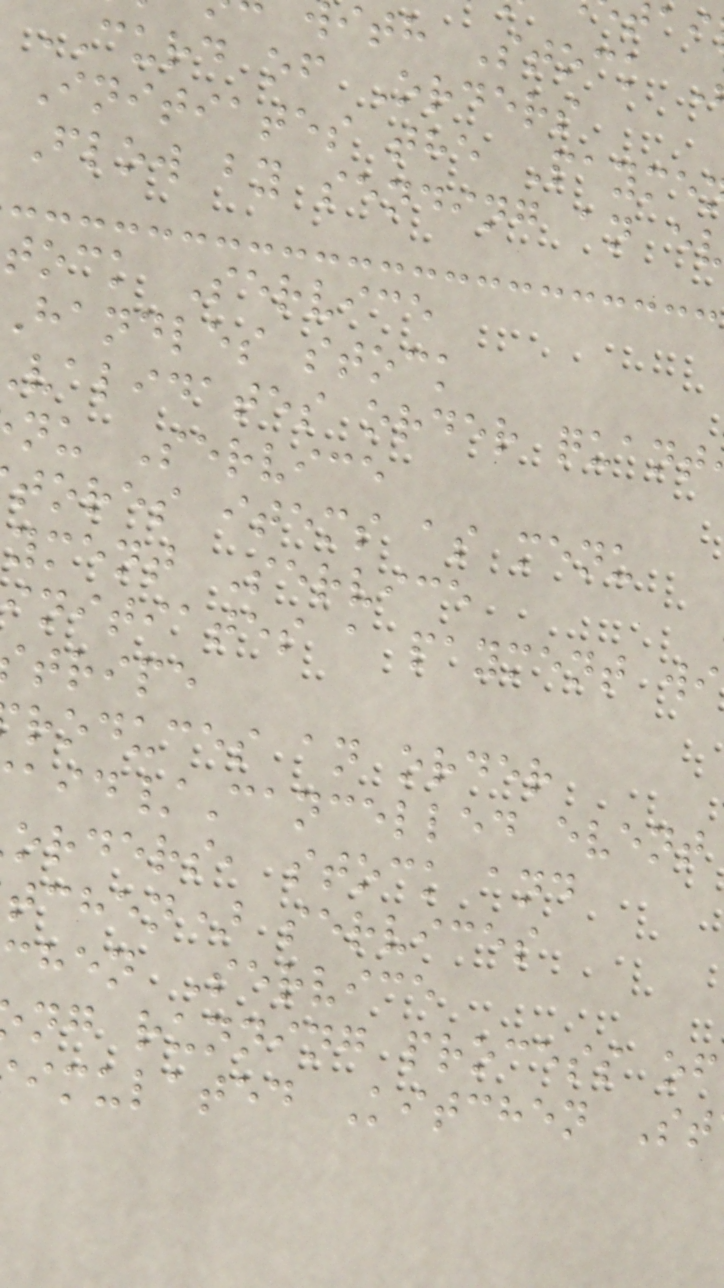ith Stock
CURD of Orders
Initiates the Payme
Flow by sending an e
tock Service
handles stock
validates order quant
nu Service
tores items as menu
yment Service
initiates a payment wi
tripe
roduces an order
aid/Cancelled event
orders, stock and
tchen) services
chen Service
ng running process of
imulated Kitchen St
